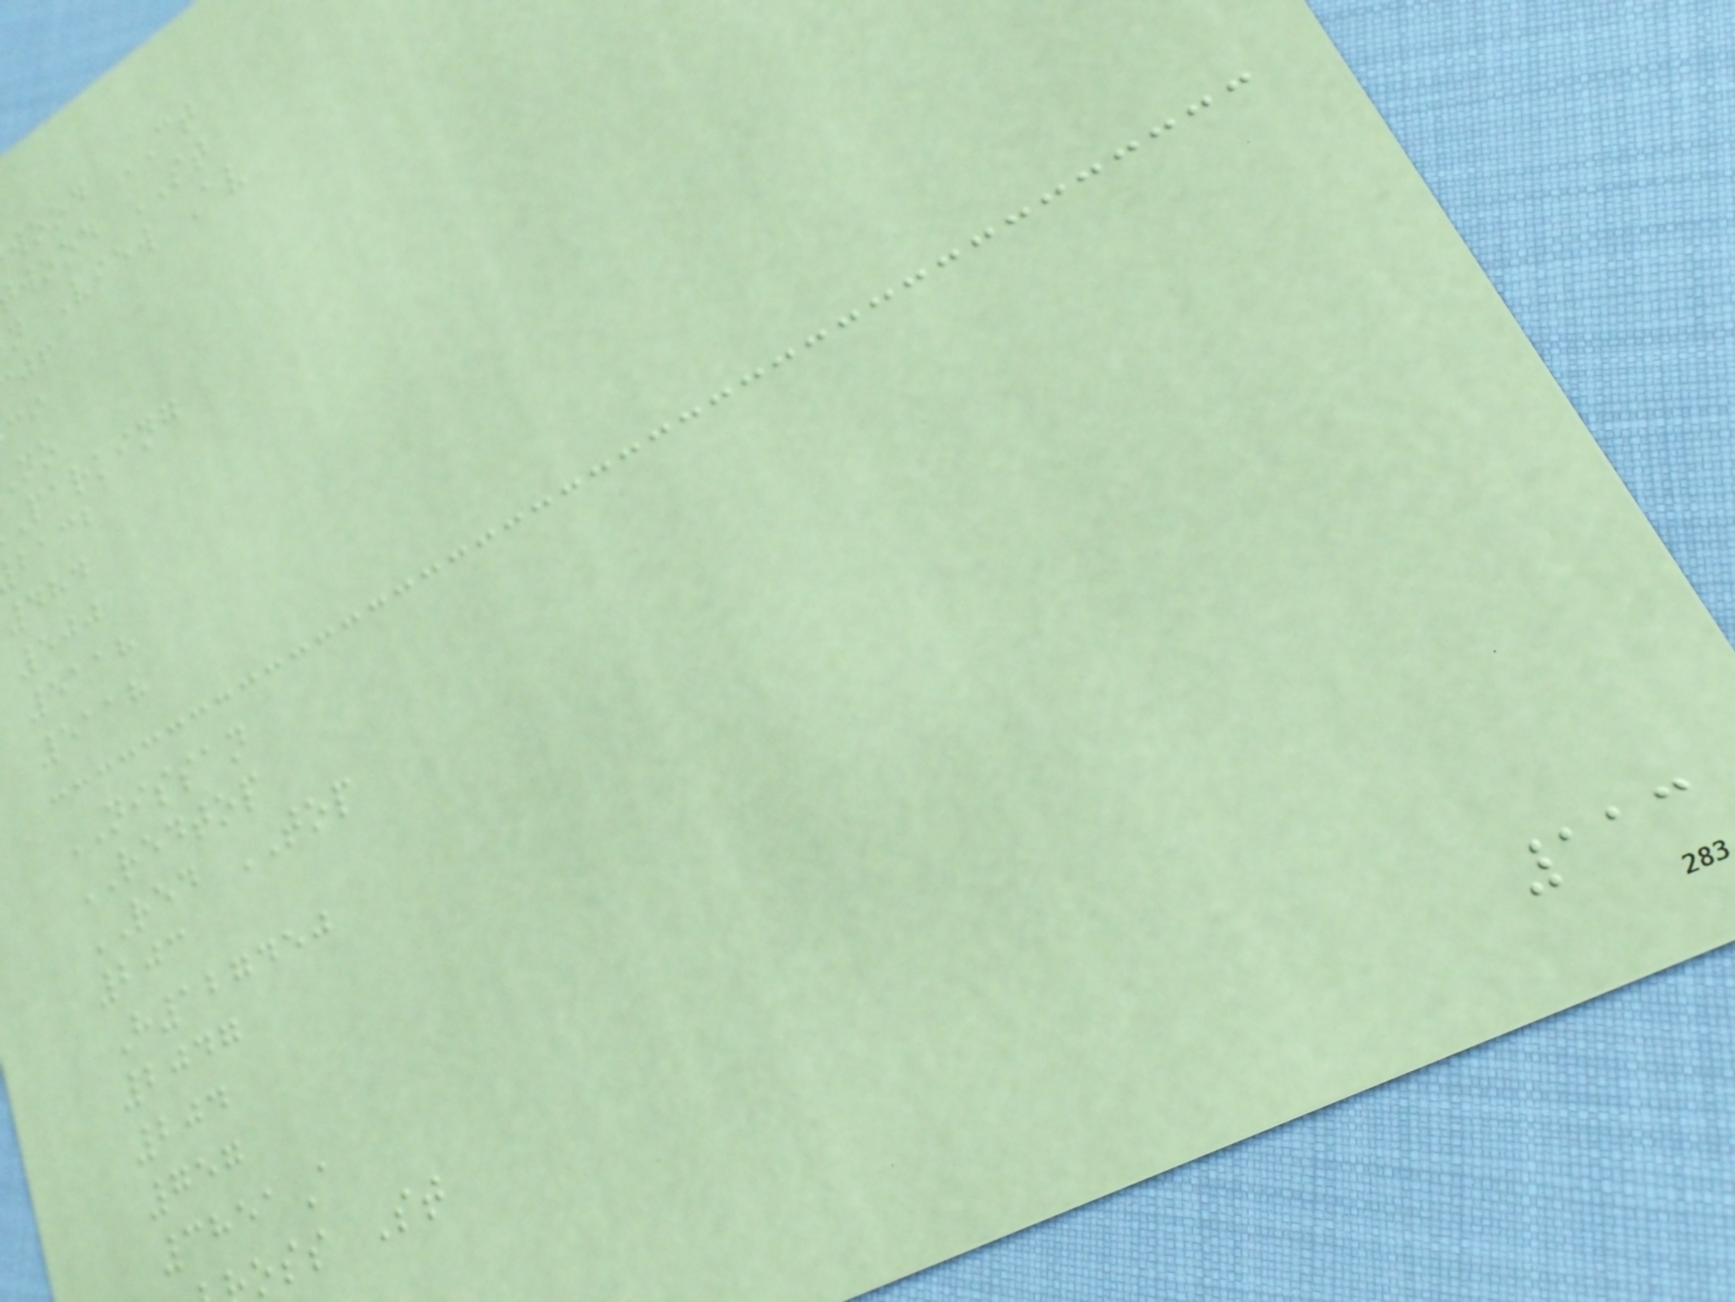wood CT
wood ST
n View Av
parking
bacb
484
500
5118
5118
NISSAN
REDTOP
RED TOP
203
H127450
2047
204
757
3851A
oss St
113
